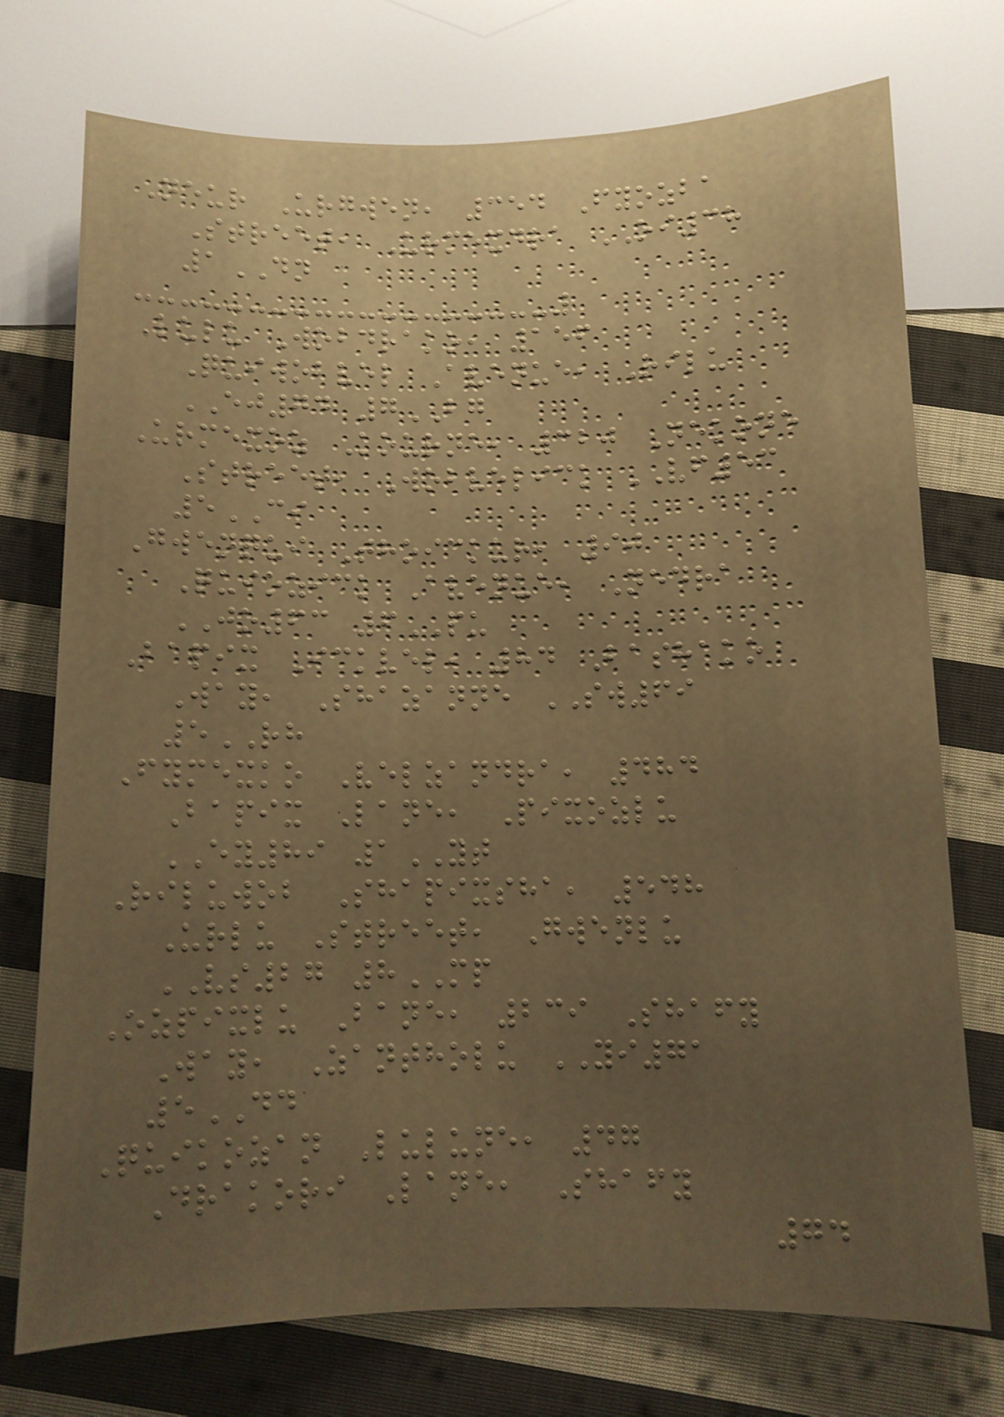Neur Urgwen, 354 Fyozba
Street, Urmexdra OI38
1DN
Lulu Wobdrako, 156
Quiwobvel Avenue, Rilu
EJ74 7BG
Urmexoz Kourne, 320 Nekone
Street, Wobvelick VF53
5CI
Gwenqui Thoickur, 90
Quiozick Avenue, Nedra
JO63 6PU
Bapix Ickvel, 84 Bashako
Way, Shazanne SW69
5RH
Fymexko Velzandra, 484
Bapix Lane, Pixozlu
EY89 1YT
Riluwob Shapixsha, 548
Urlu Street, Gwenlu
VS27 8MP
Ozpixlu Bane, 239 Shafy
Way, Zantholu YI71
5DD
Quikozan Lulune, 47
Drakori Lane, Shafy
74
